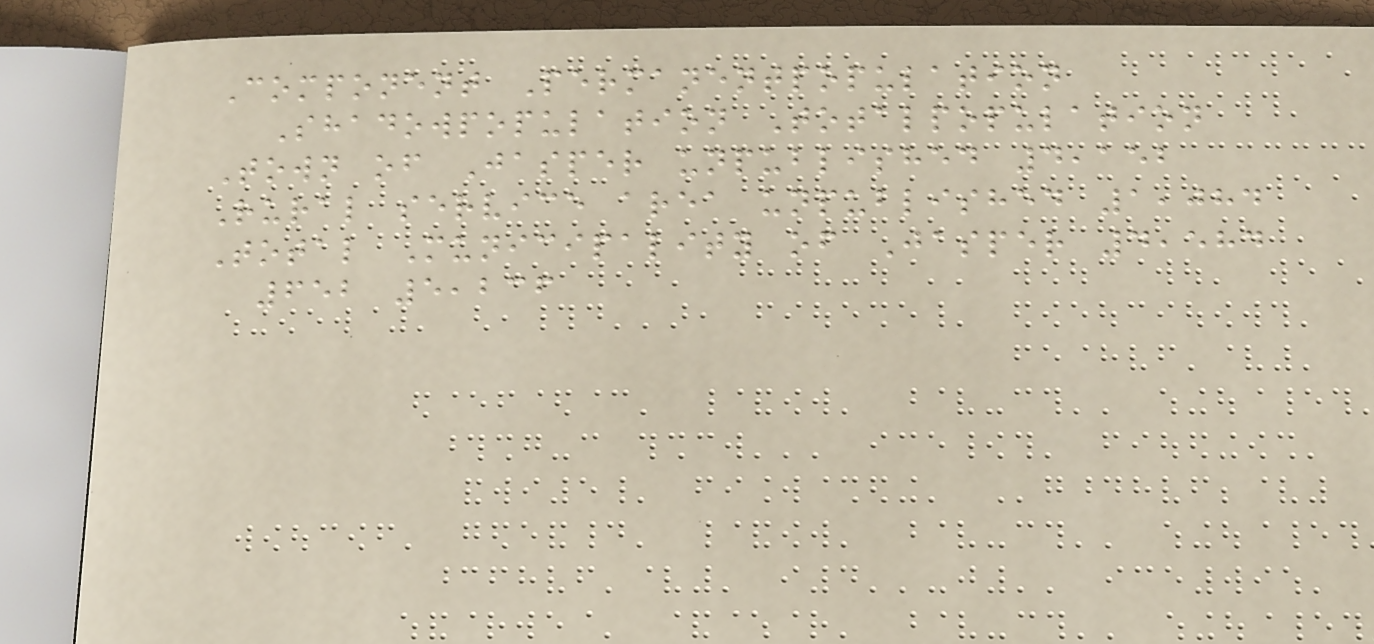Component Permanentpopulation
Shadowpopulation Totalpopulation
Town of Jasper unpublished 4,152
Rural service area unpublished 1,084
Total Municipality of Jasper 4,584
652 5,236
